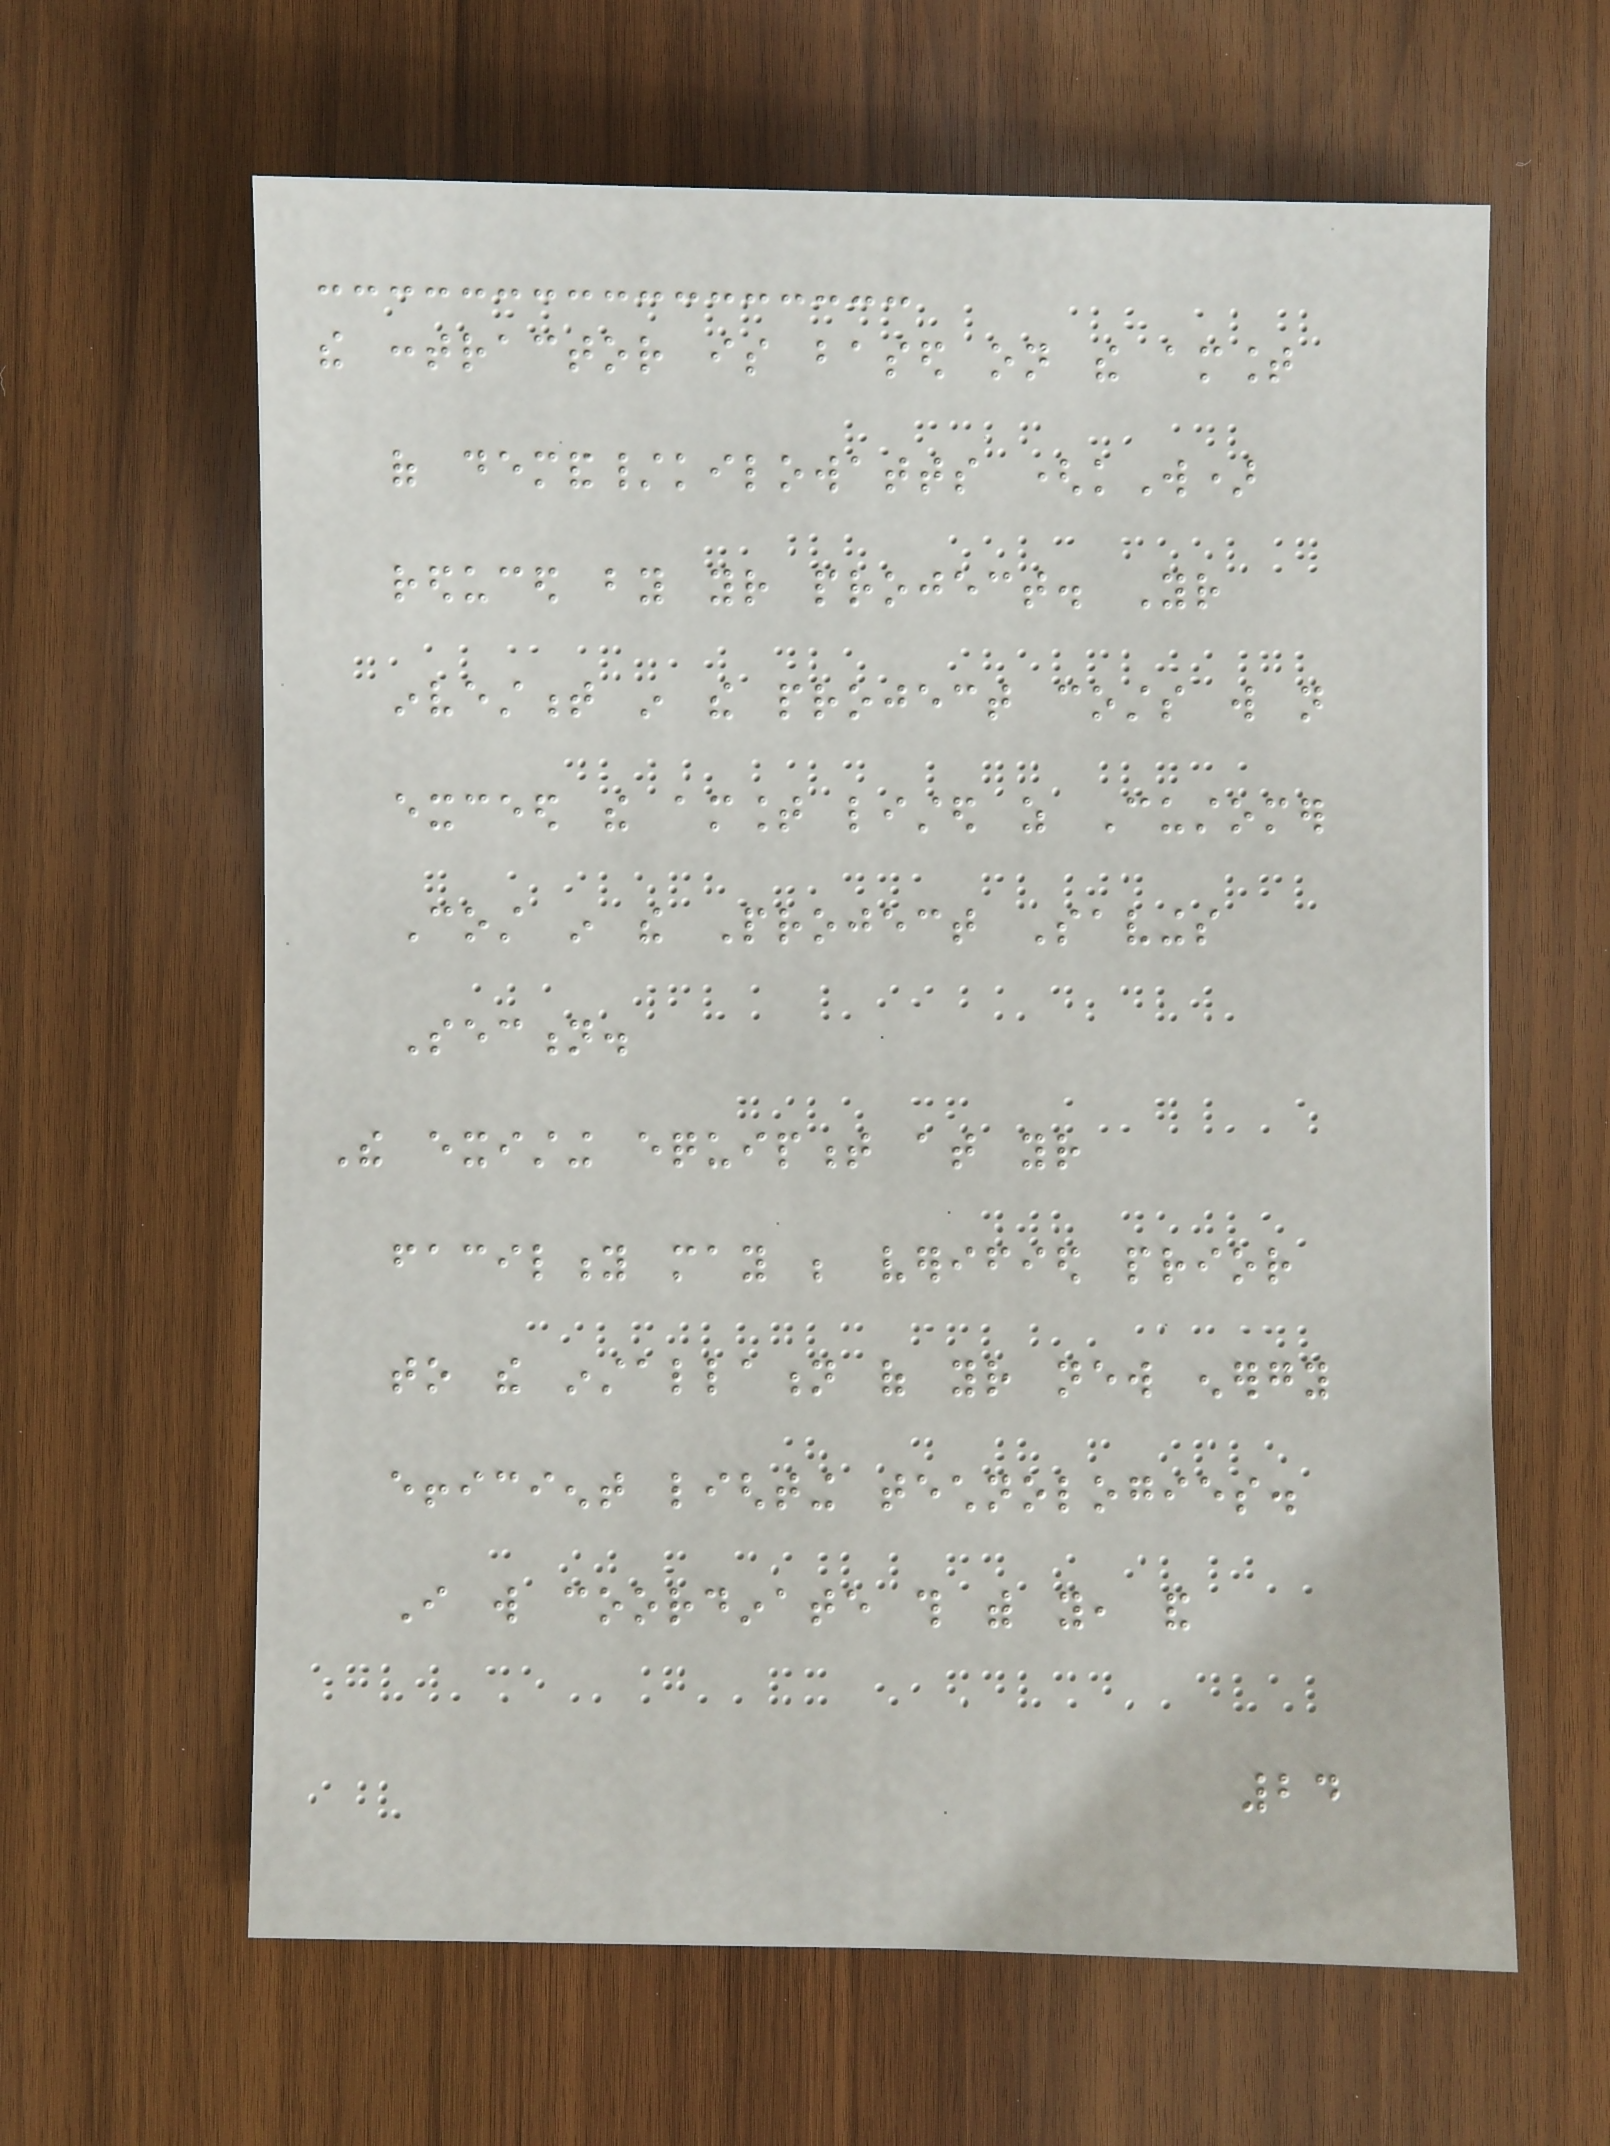the contractor is based on the amount
of demand/kilowatts (kW)
reduced by your project. Your
investment in the project costs will not
exceed the amount listed as Customer
Cost in the Project Savings
Section.
The existing equipment at your
facility may be verified prior
to the installation of your new energy
efficient lighting technologies.
I will coordinate this with you, and
24
